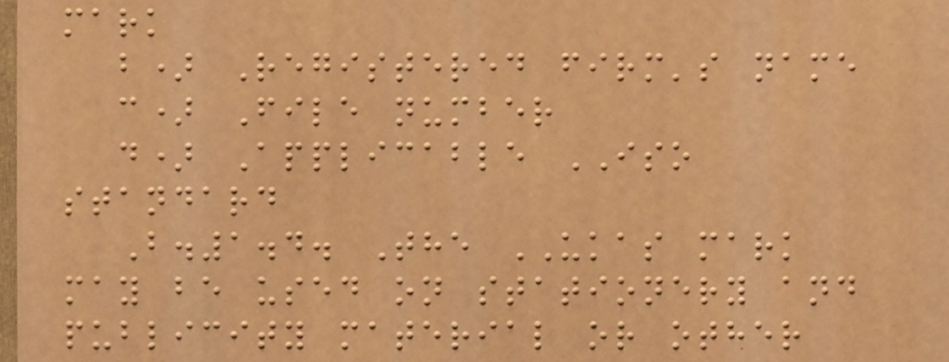mark
b) Registered firm's name
c) File number
d) Applicable ISO
standard
B.1.4. The UKAS mark
may be used on stationery and
publicity material or other
